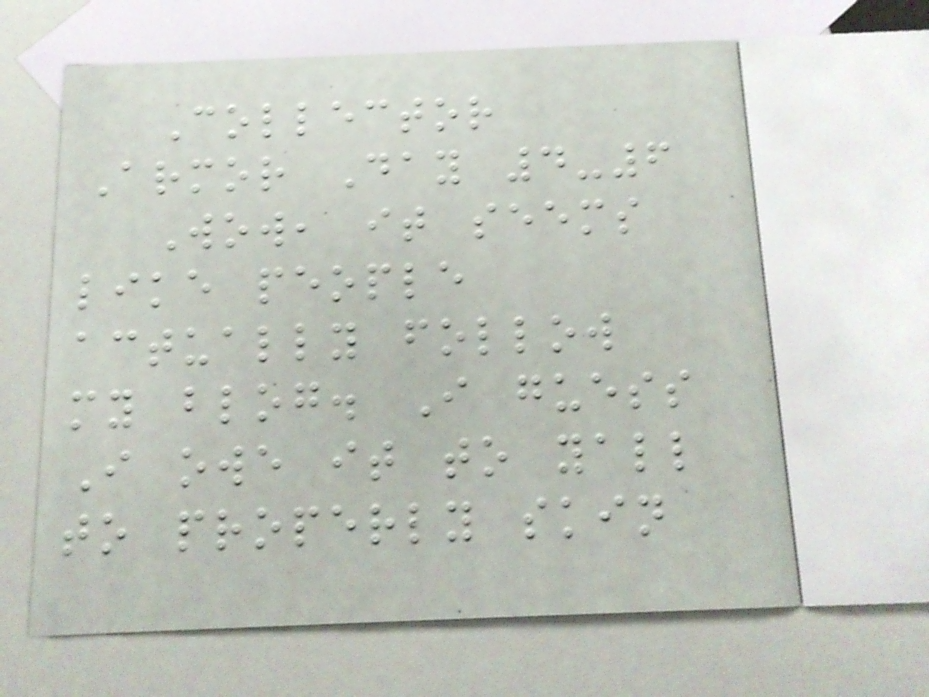Collector
Armor Day 4-6
Wow, it seems
like people
actually follow
my blog. I guess
I owe it to yall
to properly skin
